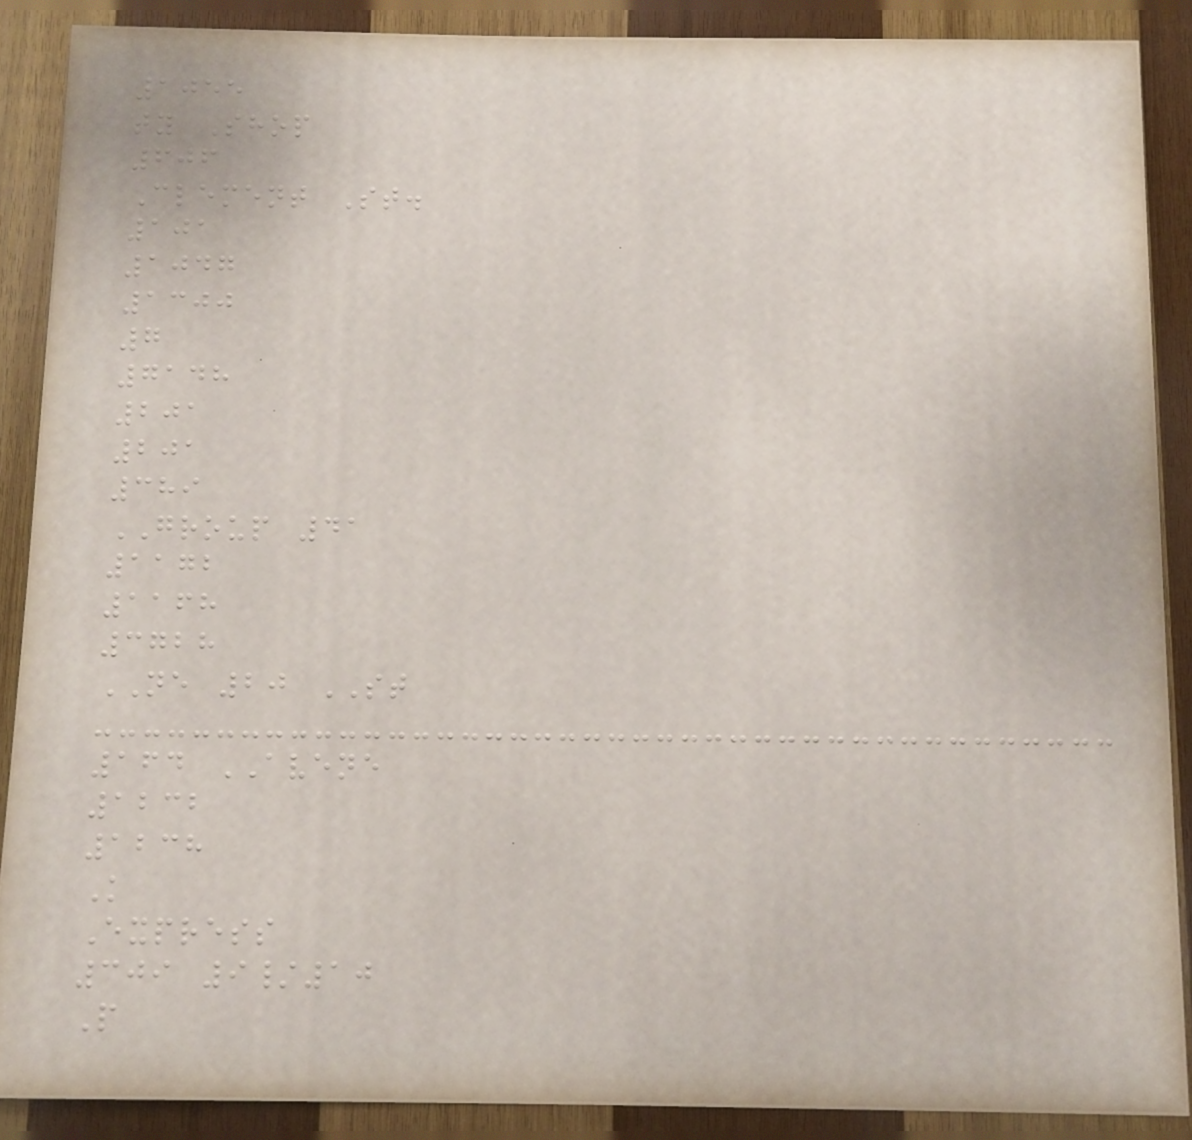1055
ty Shop
606
Clement St.
101
1047
1300
7
7148
201
201
389
GROUP 41
1172
1168
3728
NE 20 ST
164 AVENE
1232
1238
K
Express
309 9/10
P
